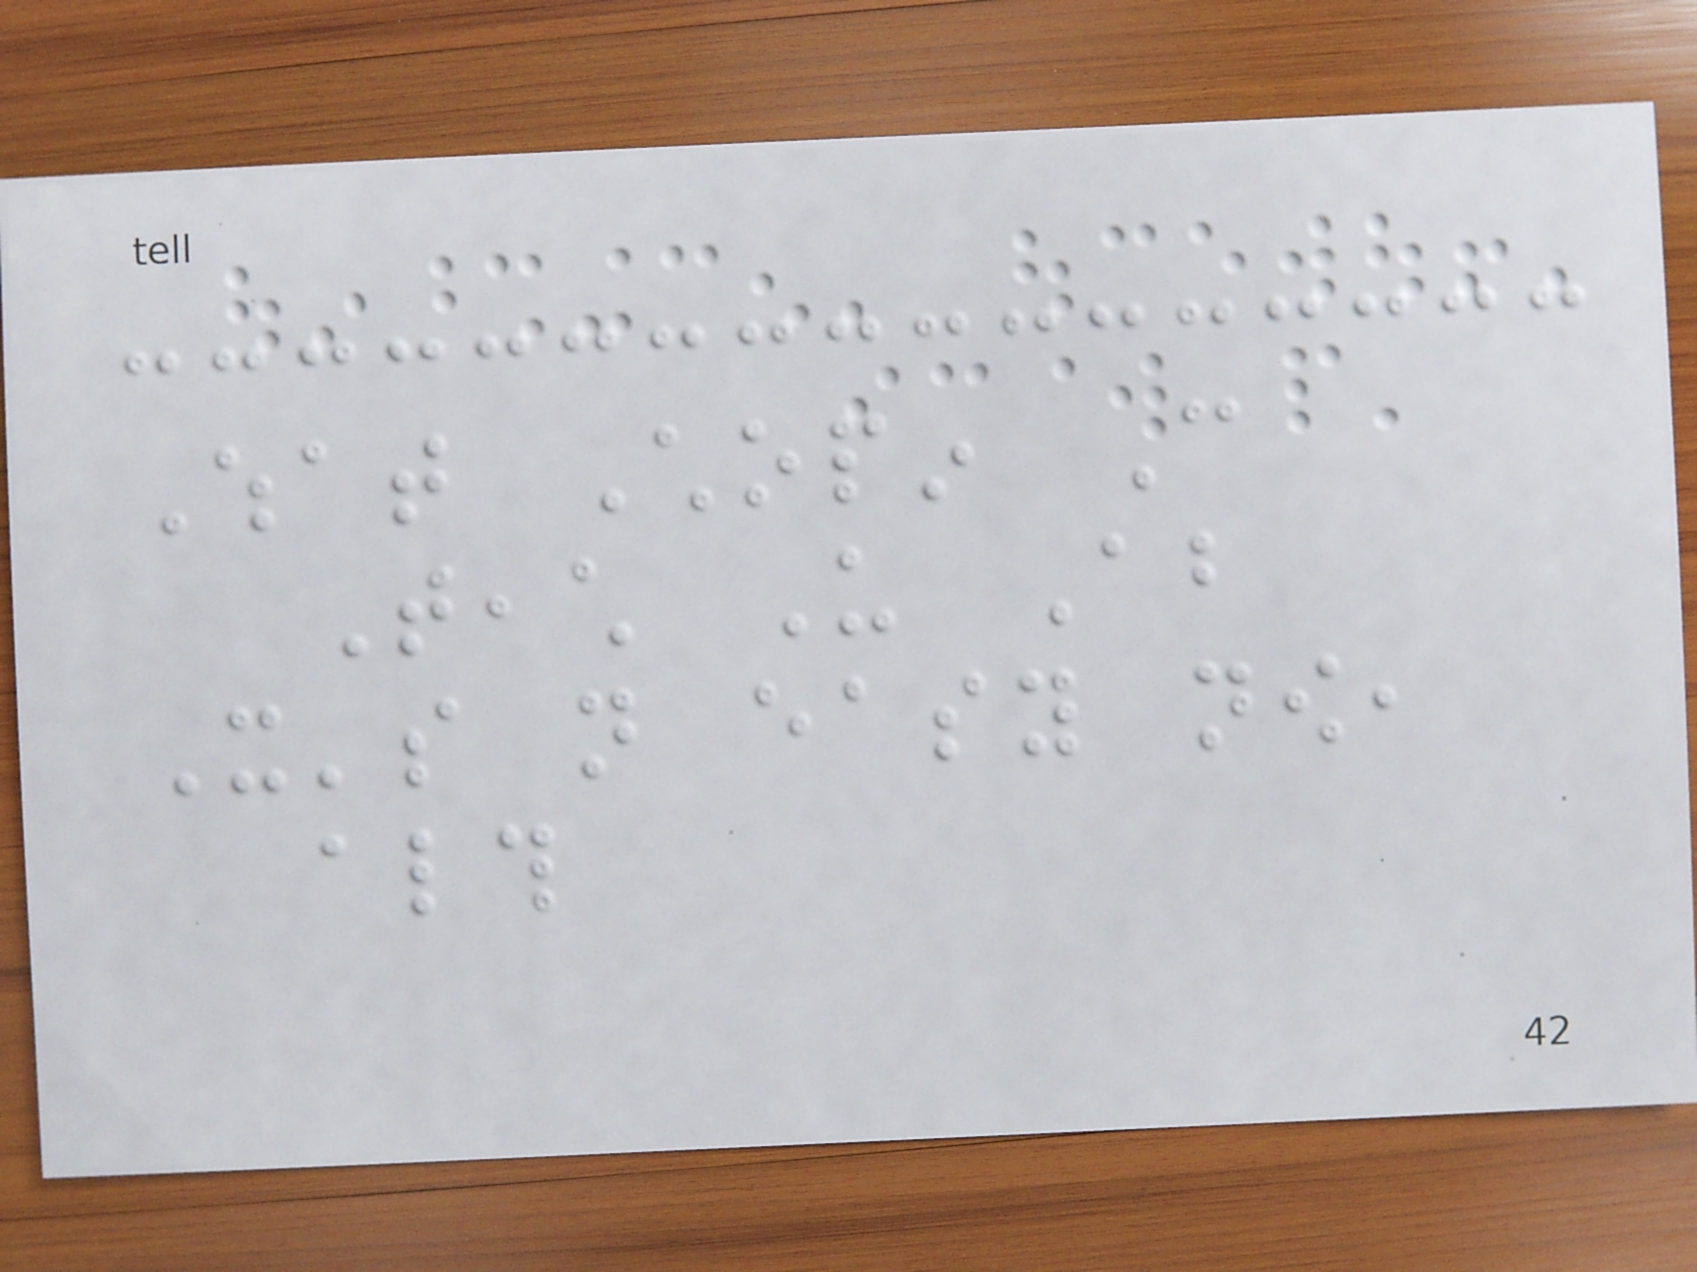What Chopin Can
Teach Us About
It's not easy now,
although
